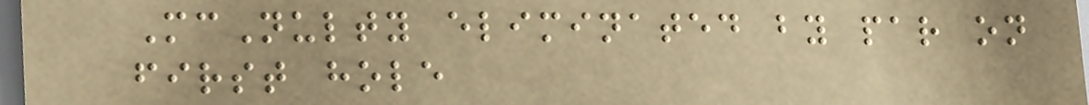McNulty eliminated by par on
first hole
